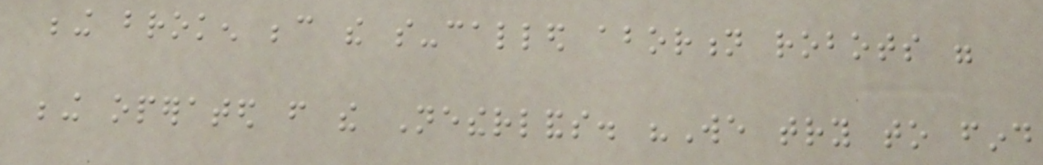being broken because the so-called abortion robots were
being operated from the Netherlands. "We try to find
